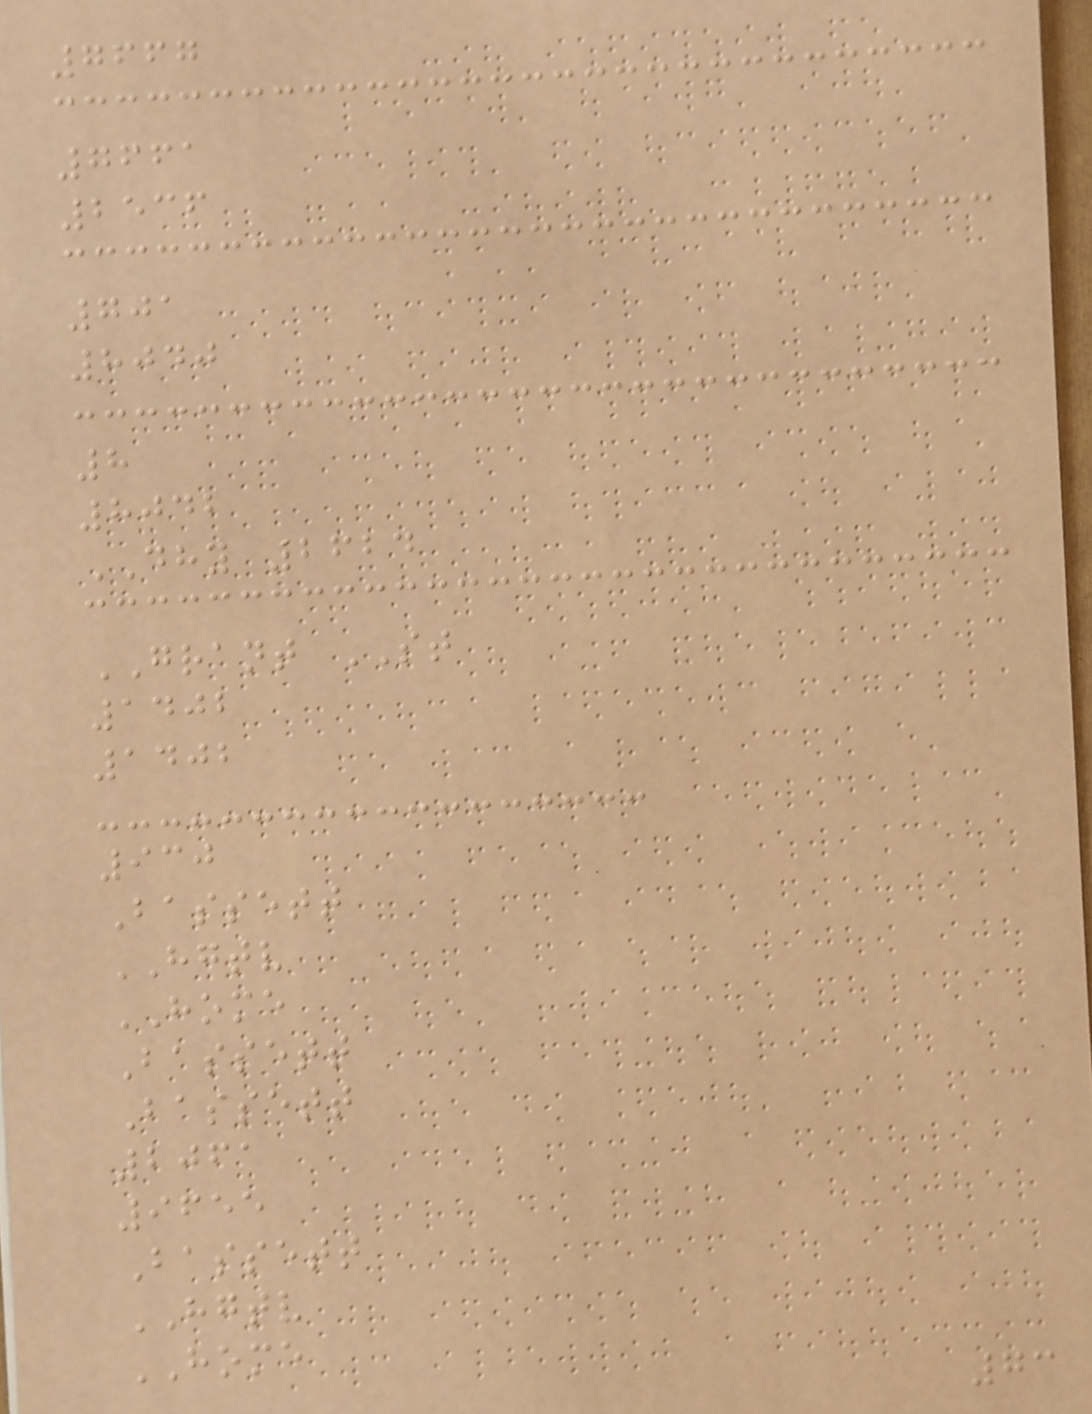7667
7661
2536
701
8040
8
8042
DHY 2624
GRANT ST
1402
1402
930
Bassett
HGTV
HOME
Bassett
Bassett
2061
9655
Bassett
HGTV
HOME
73
